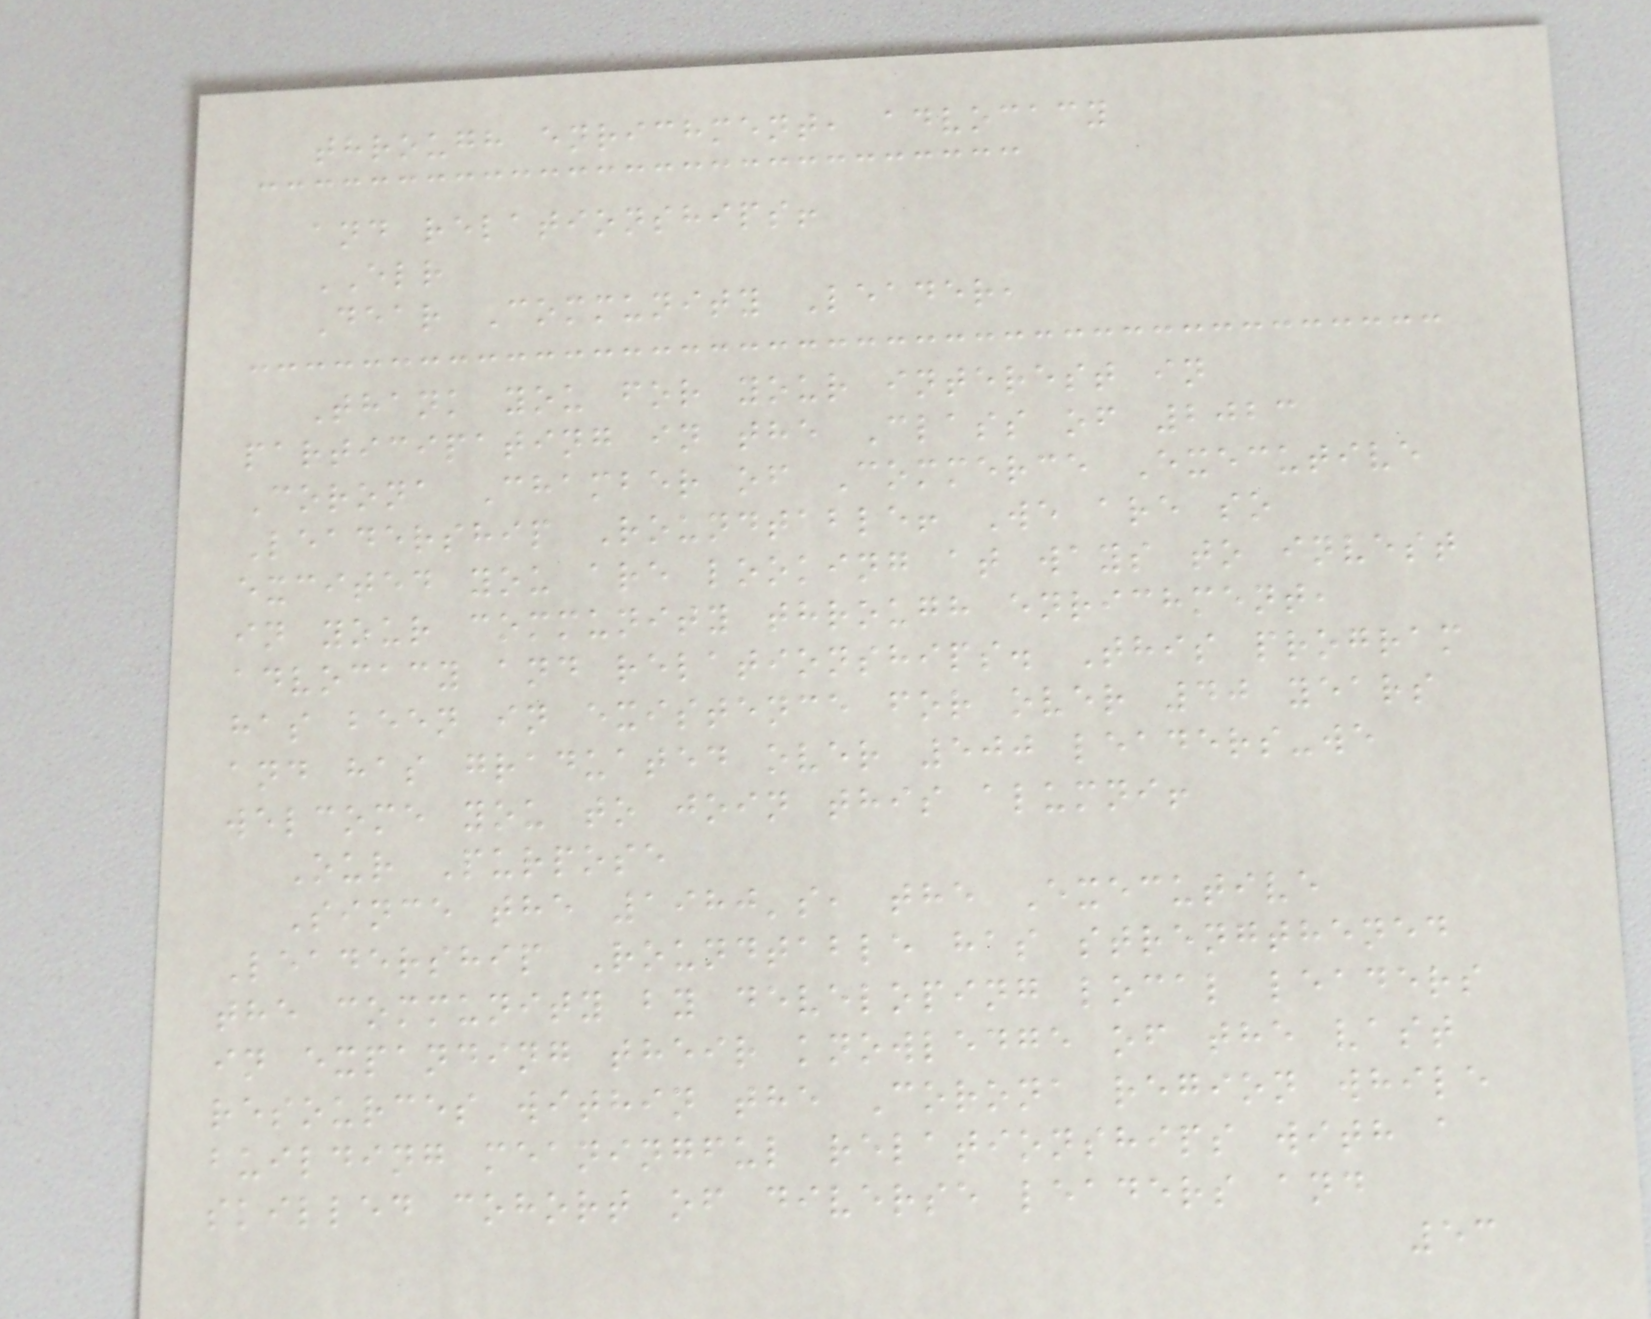through enrichment, advocacy
and relationships!
ELR
Dear Community Leader,
Thank you for your interest in
participating in the Class of 2023
Corona Chamber of Commerce Executive
Leadership Roundtable! We are so
excited you are looking at ways to invest
in your community through enrichment,
advocacy and relationships. This program
has been in existence for over 40 years
and has graduated over 500 leaders-we
welcome you to join this alumni!
Our Purpose
Since the 1980's, the Executive
Leadership Roundtable has strengthened
the community by developing local leaders
in expanding their knowledge of the vast
resources within the Corona region while
building meaningful relationships with a
skilled cohort of diverse leaders and
53
